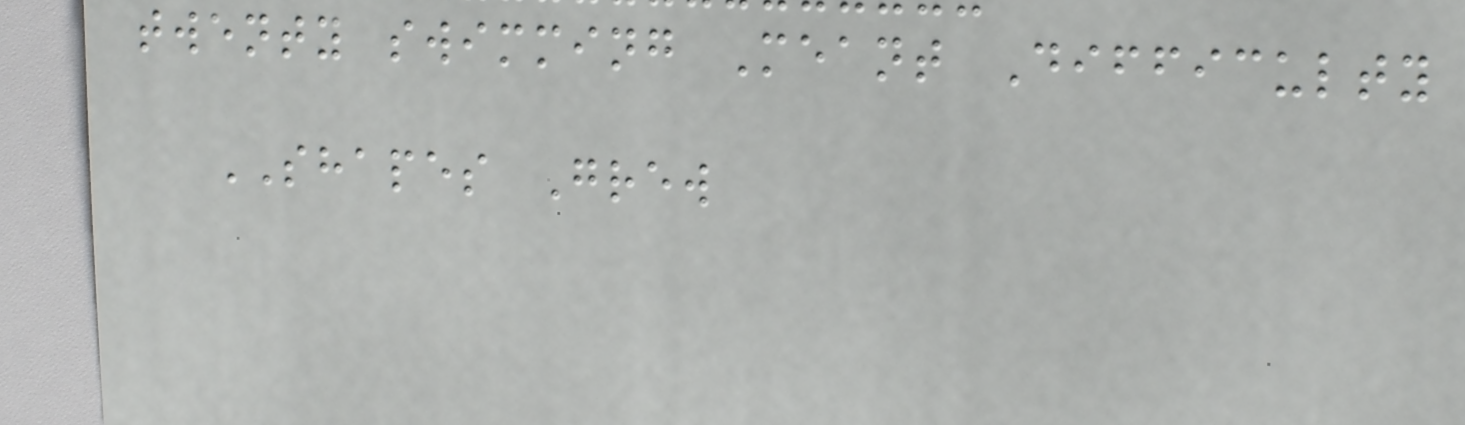twenty swimming Meant Difficulty
SHAPES Grew
